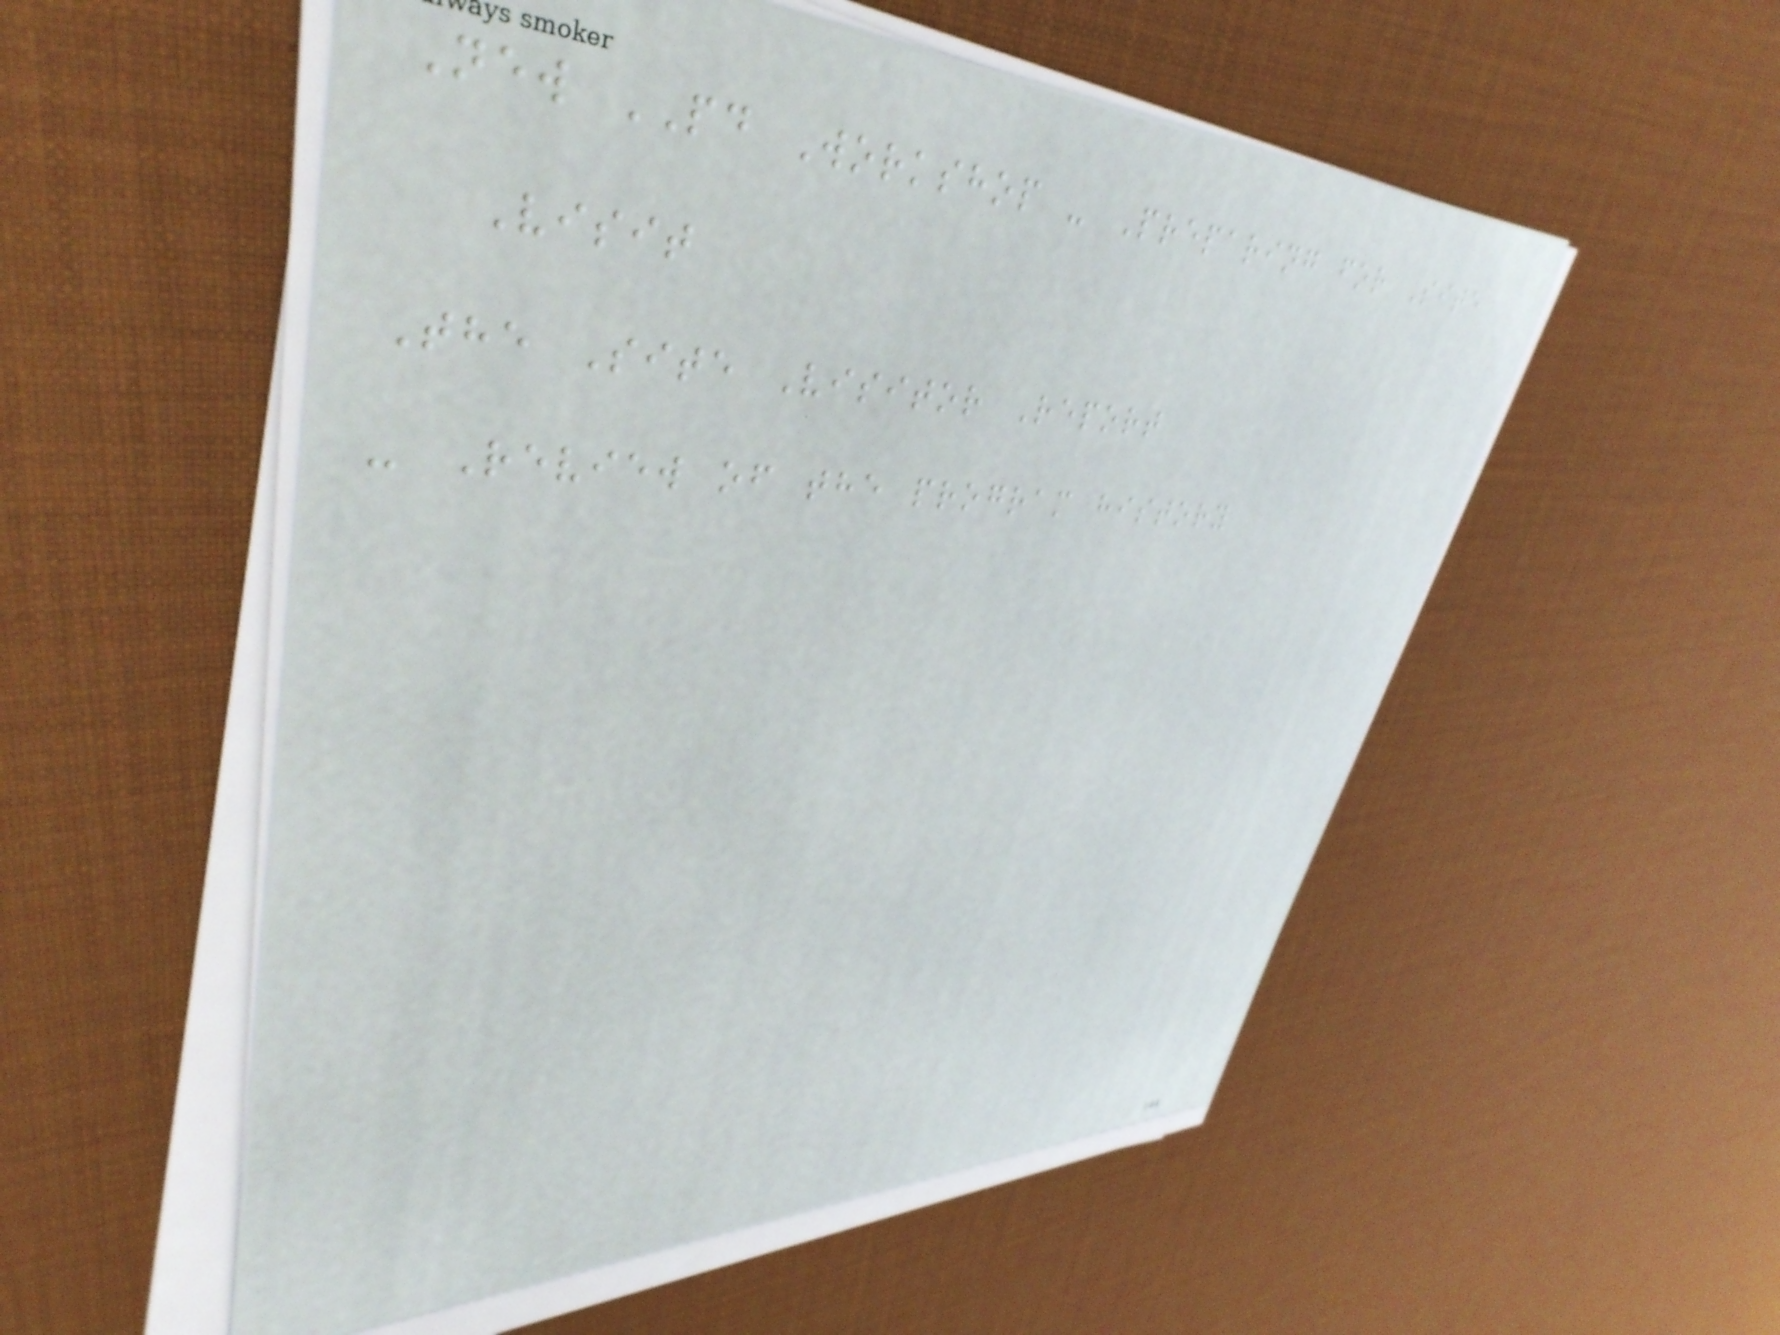New PD Workshop - Preparing for Site
Visit
The Site Visitor Report
- Review of the program history
